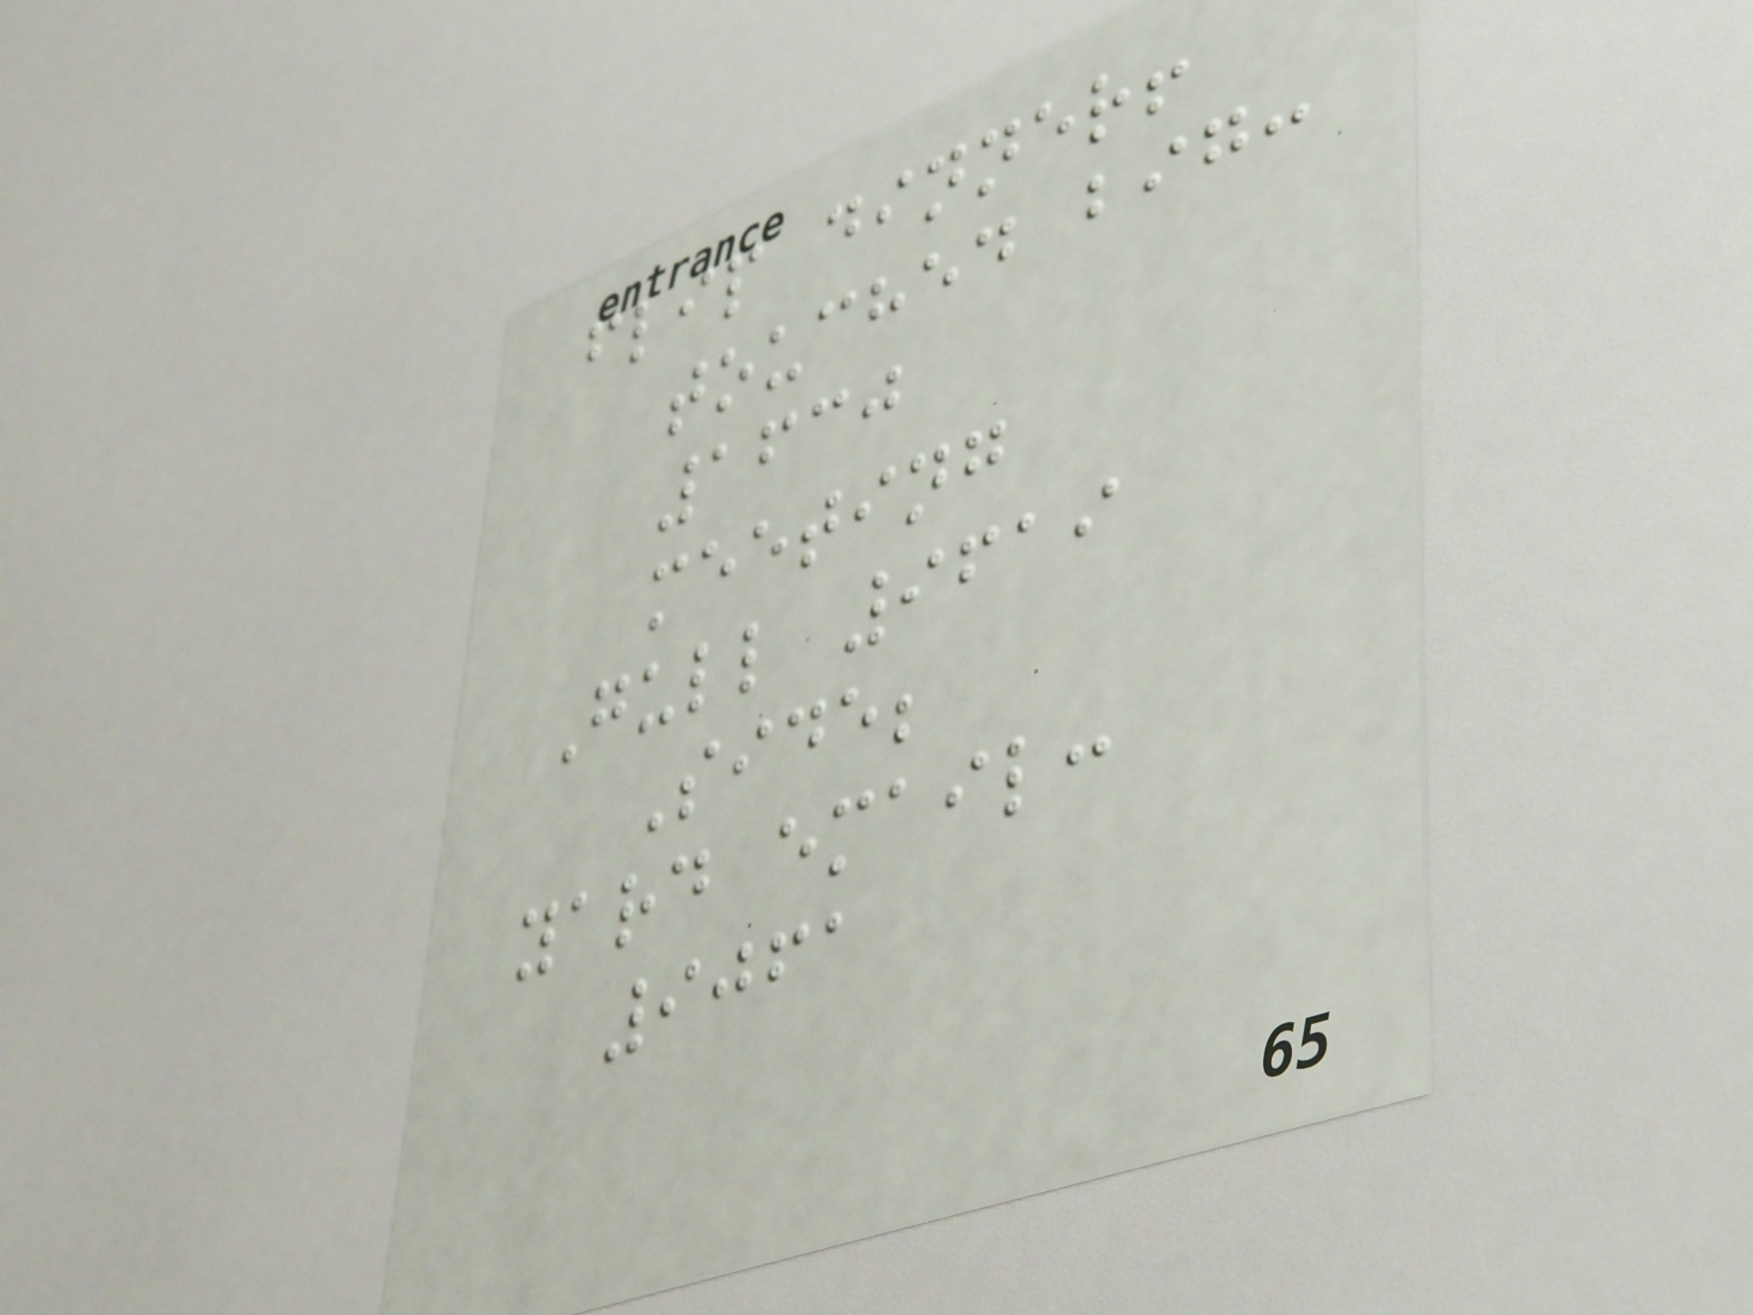flip dinner!
touched big:
1630
meeting
Gull 9619
Side;
yard email:
9061
